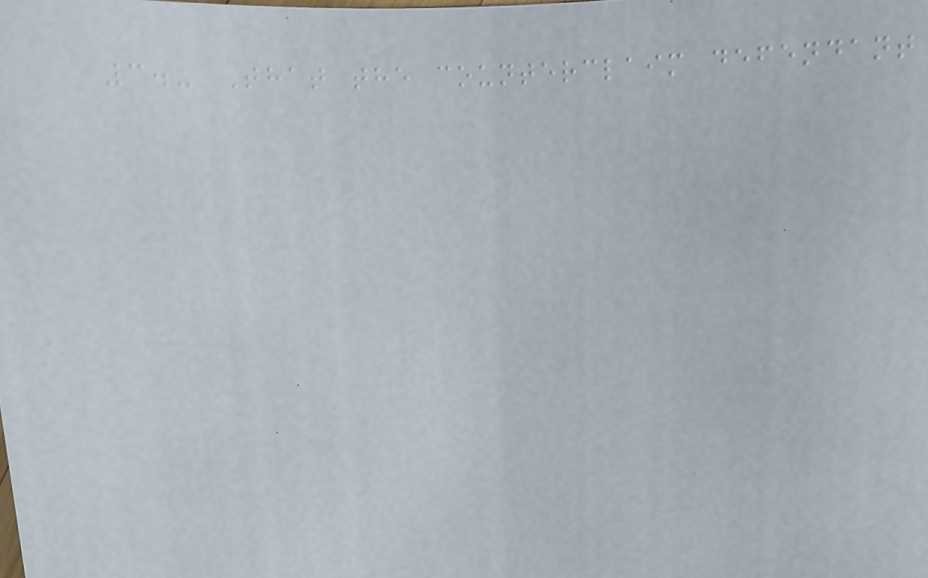3.- That the counterclaim defendant
